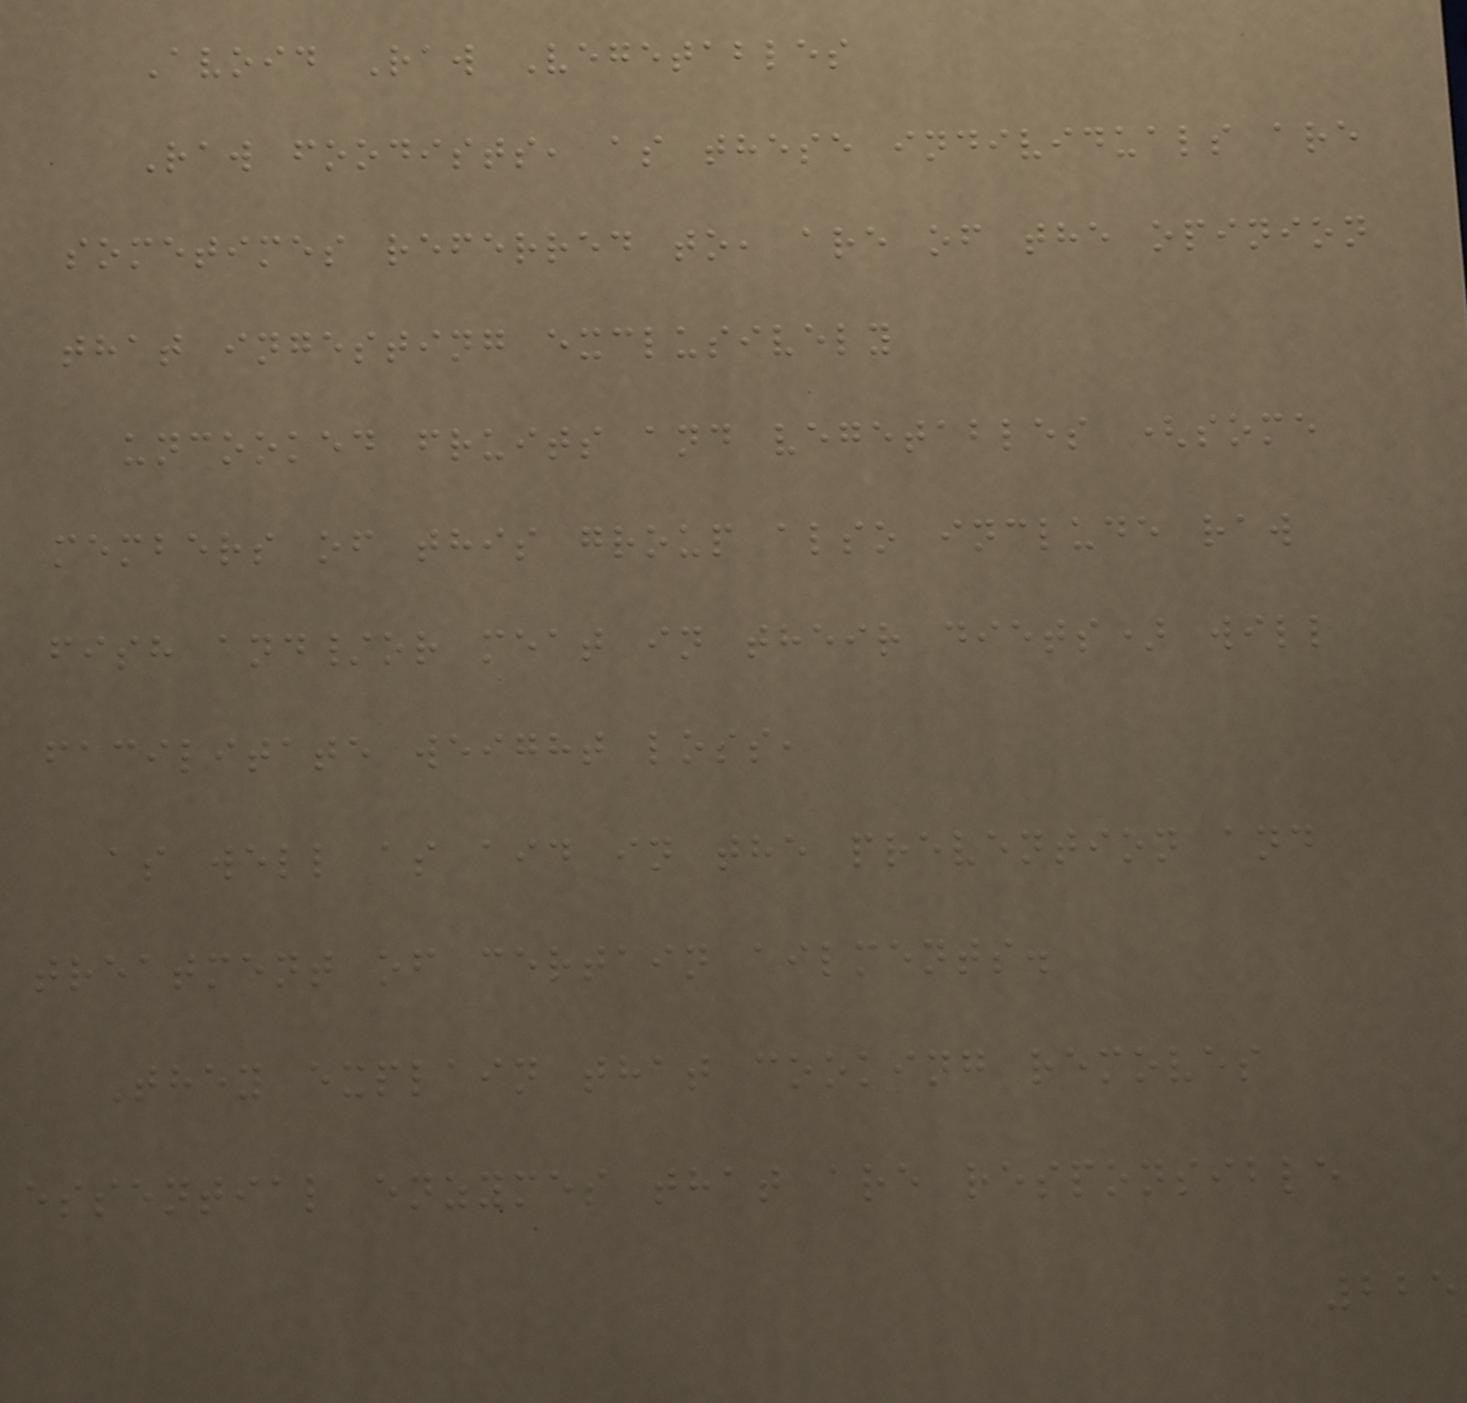Avoid Raw Vegetables
Raw foodists, as these individuals are
sometimes referred to, are of the opinion
that ingesting exclusively
uncooked fruits and vegetables (some
members of this group also include raw
fish and/or meat in their diets) will
facilitate weight loss,
as well as aid in the prevention and
treatment of certain ailments.
They explain that cooking removes
essential enzymes that are responsible
225
